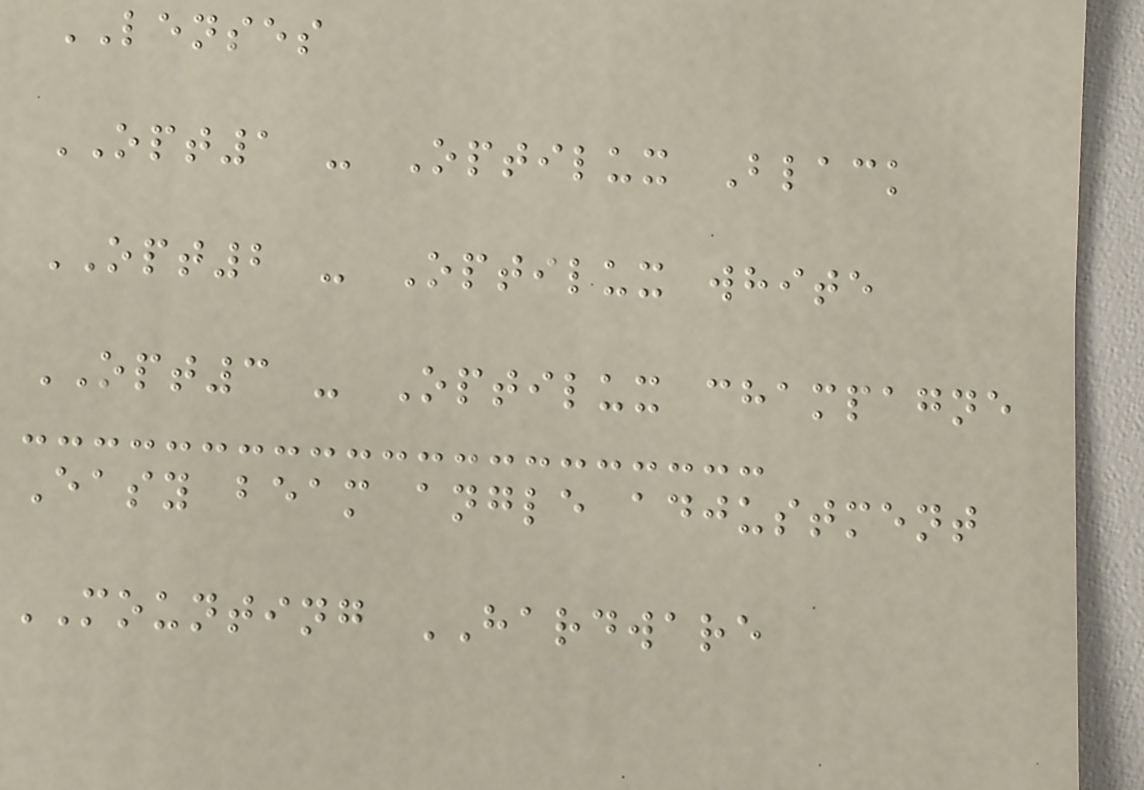LENSES
OPT1 - Optilux Black
OPT2 - Optilux white
OPT3 - Optilux champagne
Easy beam angle adjustment
MOUNTING HARDWARE
